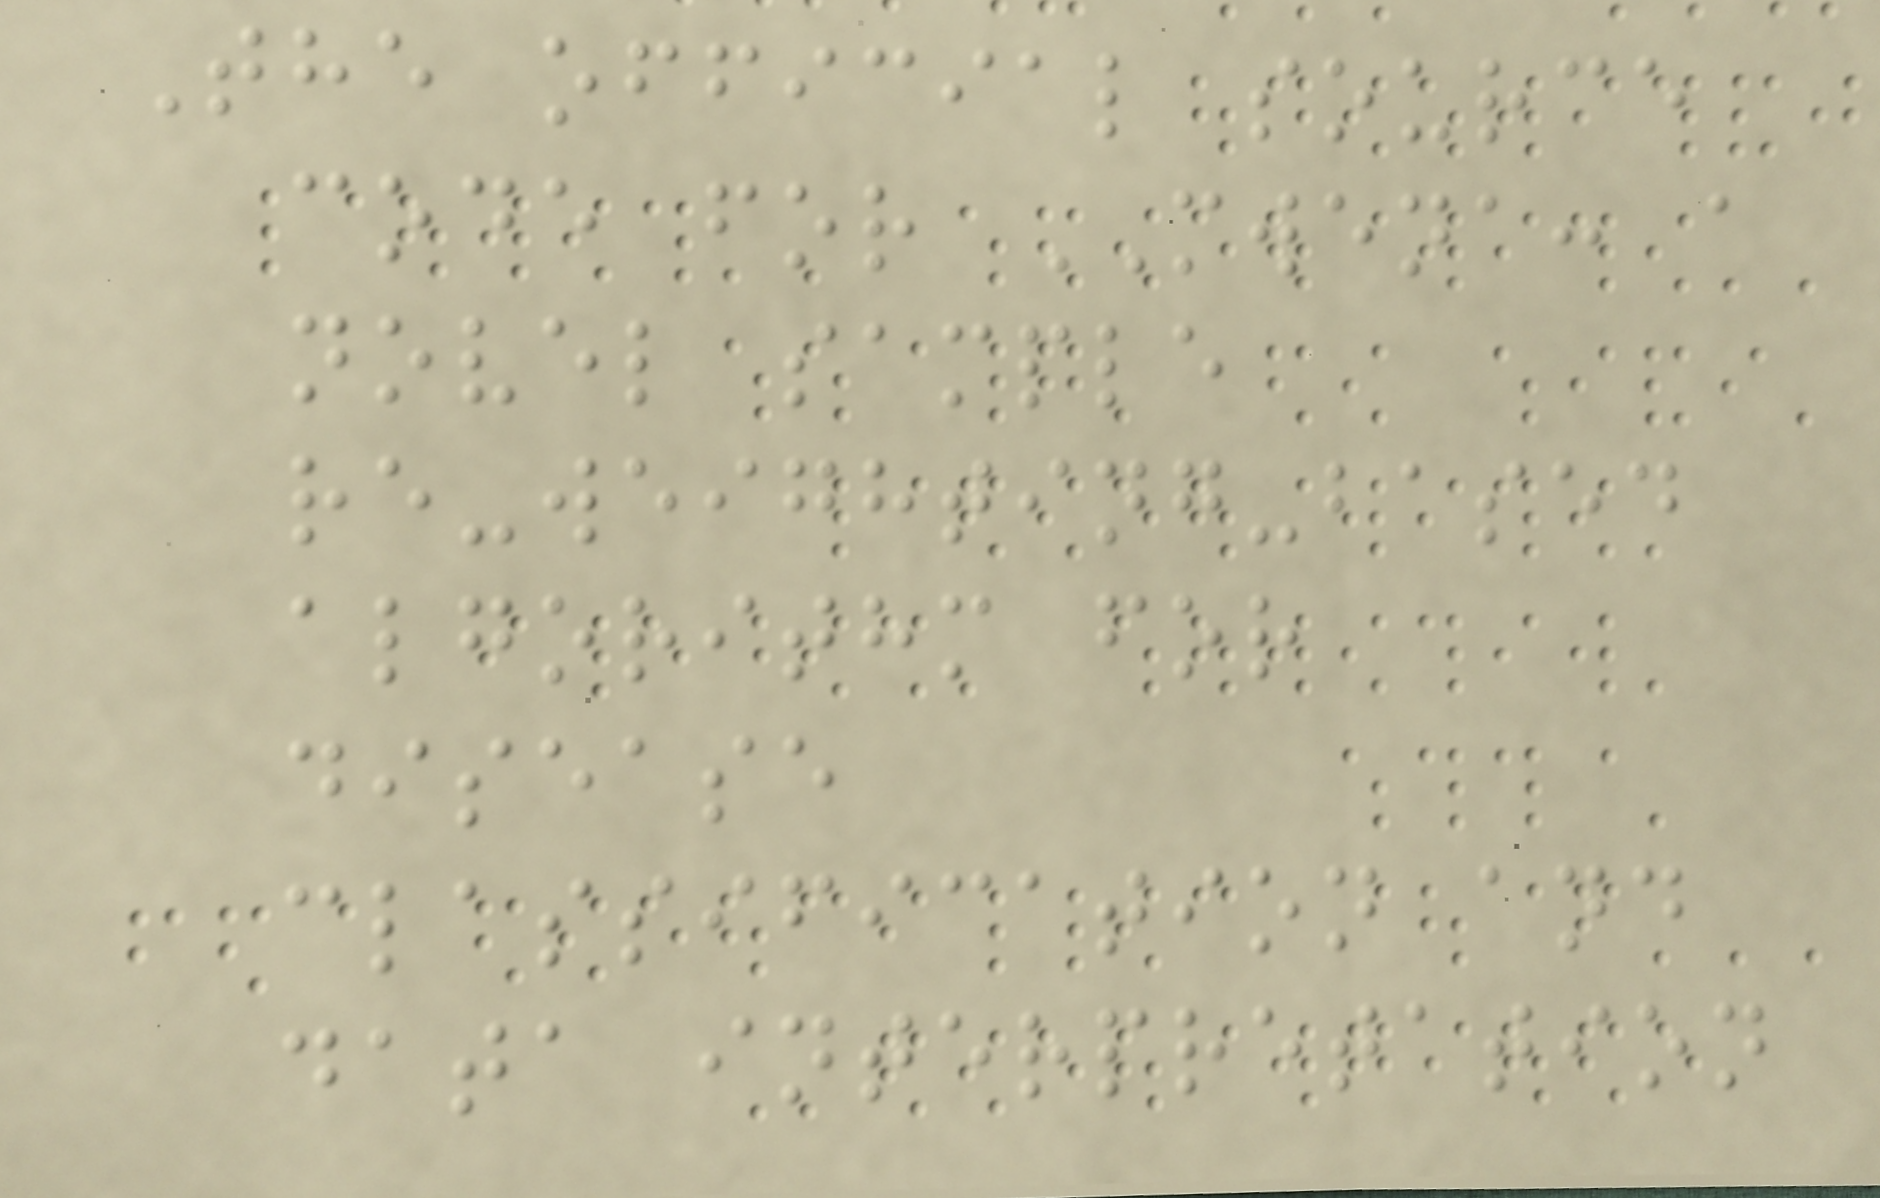The official source
code for MWENA: a
novel sample
re-weighting-based
algorithm for
disease
classification and
data interpretation
